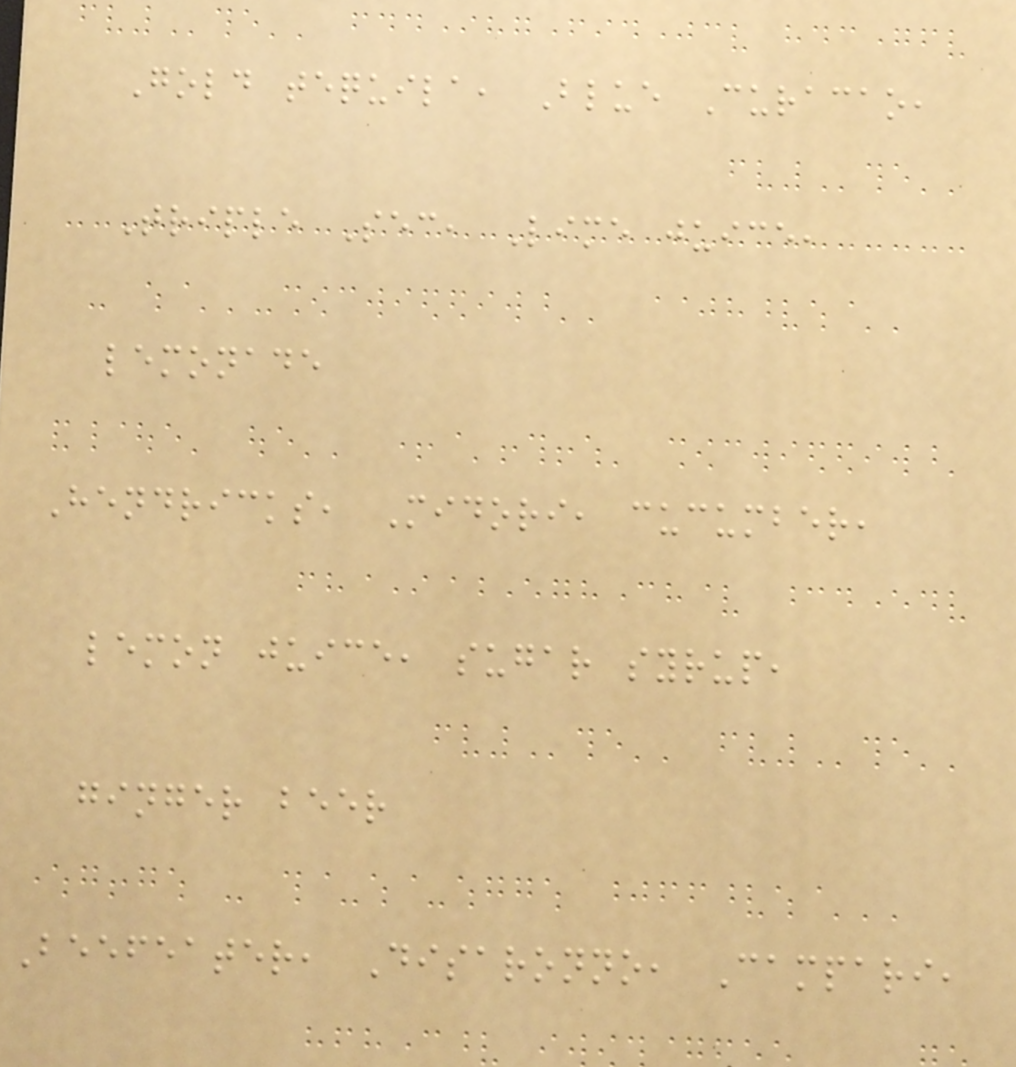Gold tequila, Blue Curacao,
Triple Sec, Lime juice,
lemonade
Hendricks, Midori, cucumber,
lemon juice, sugar syrup,
ginger beer
Beefeater, Disaronno, Campari,
